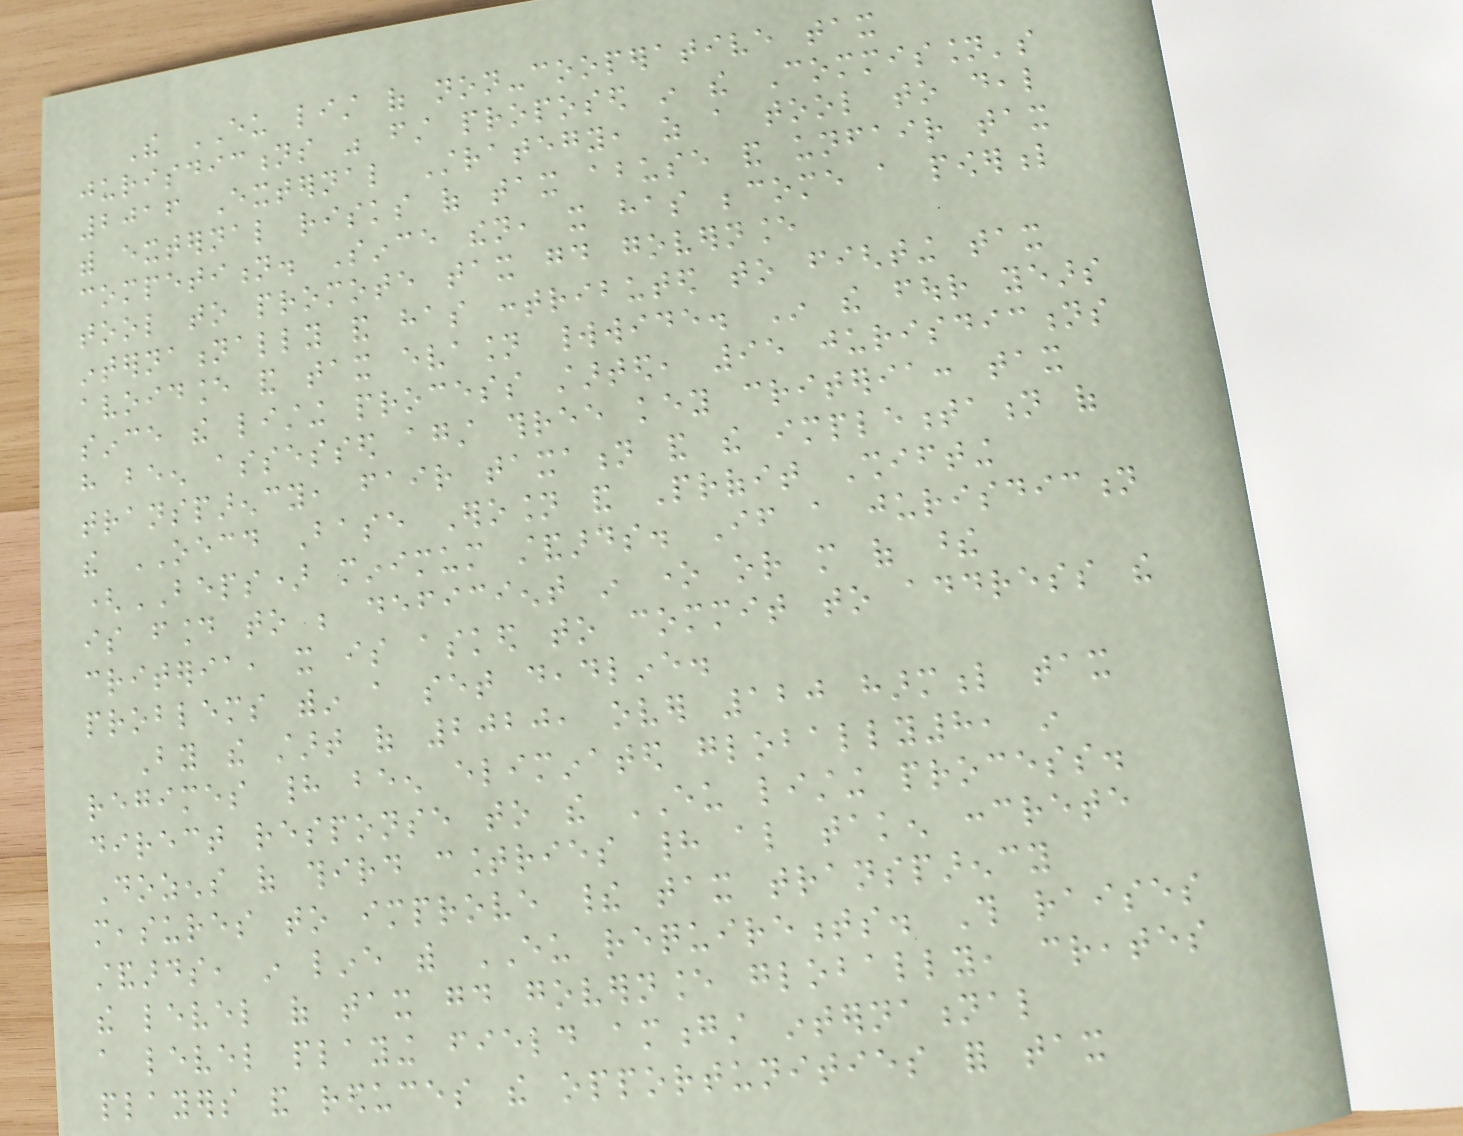The EU list of non-cooperative tax
jurisdictions was first proposed in the Commission's
2016 External Strategy, as a tool to deal
with external risks of tax abuse and unfair tax
competition. Since then, it has become a powerful
tool to promote tax good governance
internationally and has contributed to fighting tax
avoidance and tax evasion worldwide. In the four years
since the listing process started, 95 jurisdictions
have been assessed against three key criteria: tax
transparency, fair taxation and the implementation of
the OECD Base Erosion and Profit Shifting
(BEPS) minimum standards. If a jurisdiction
is found to be deficient in one or more of these
criteria, it is asked to commit to address the
problems within a set deadline.
By the start of 2020, over 120 harmful tax
regimes had been eliminated globally8, in
direct response to the EU listing process.
Dozens of third countries had also taken concrete
measures to improve their tax transparency
standards, in line with EU requirements. This raises
the level of tax good governance globally, creates
a level playing field amongst international
players and reduces the opportunities for tax
